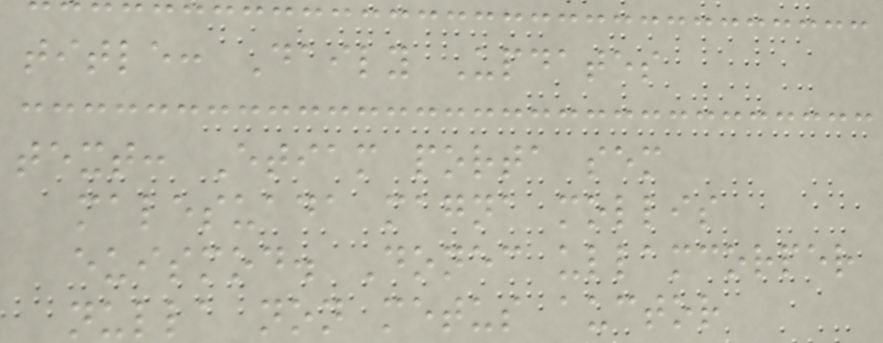title: Daily Updates
text: Etiam porta sem
malesuada magna mollis
euismod. Donec ullamcorper
nulla non metus auctor
